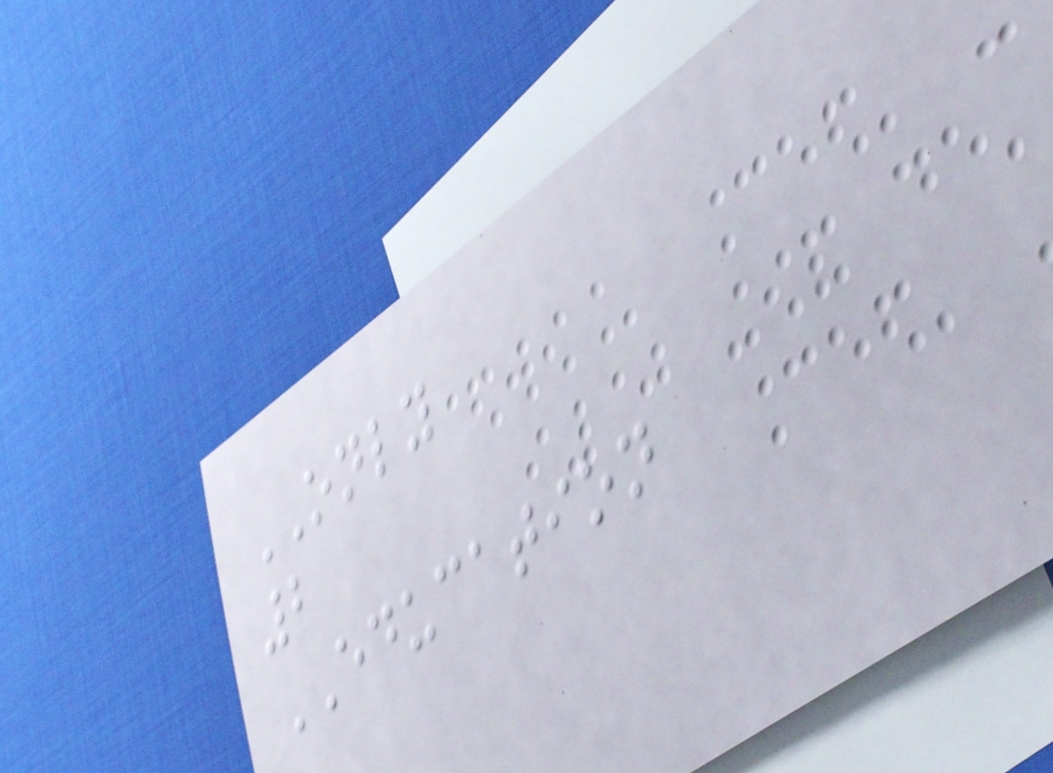ONLY
2
EDUCATION
